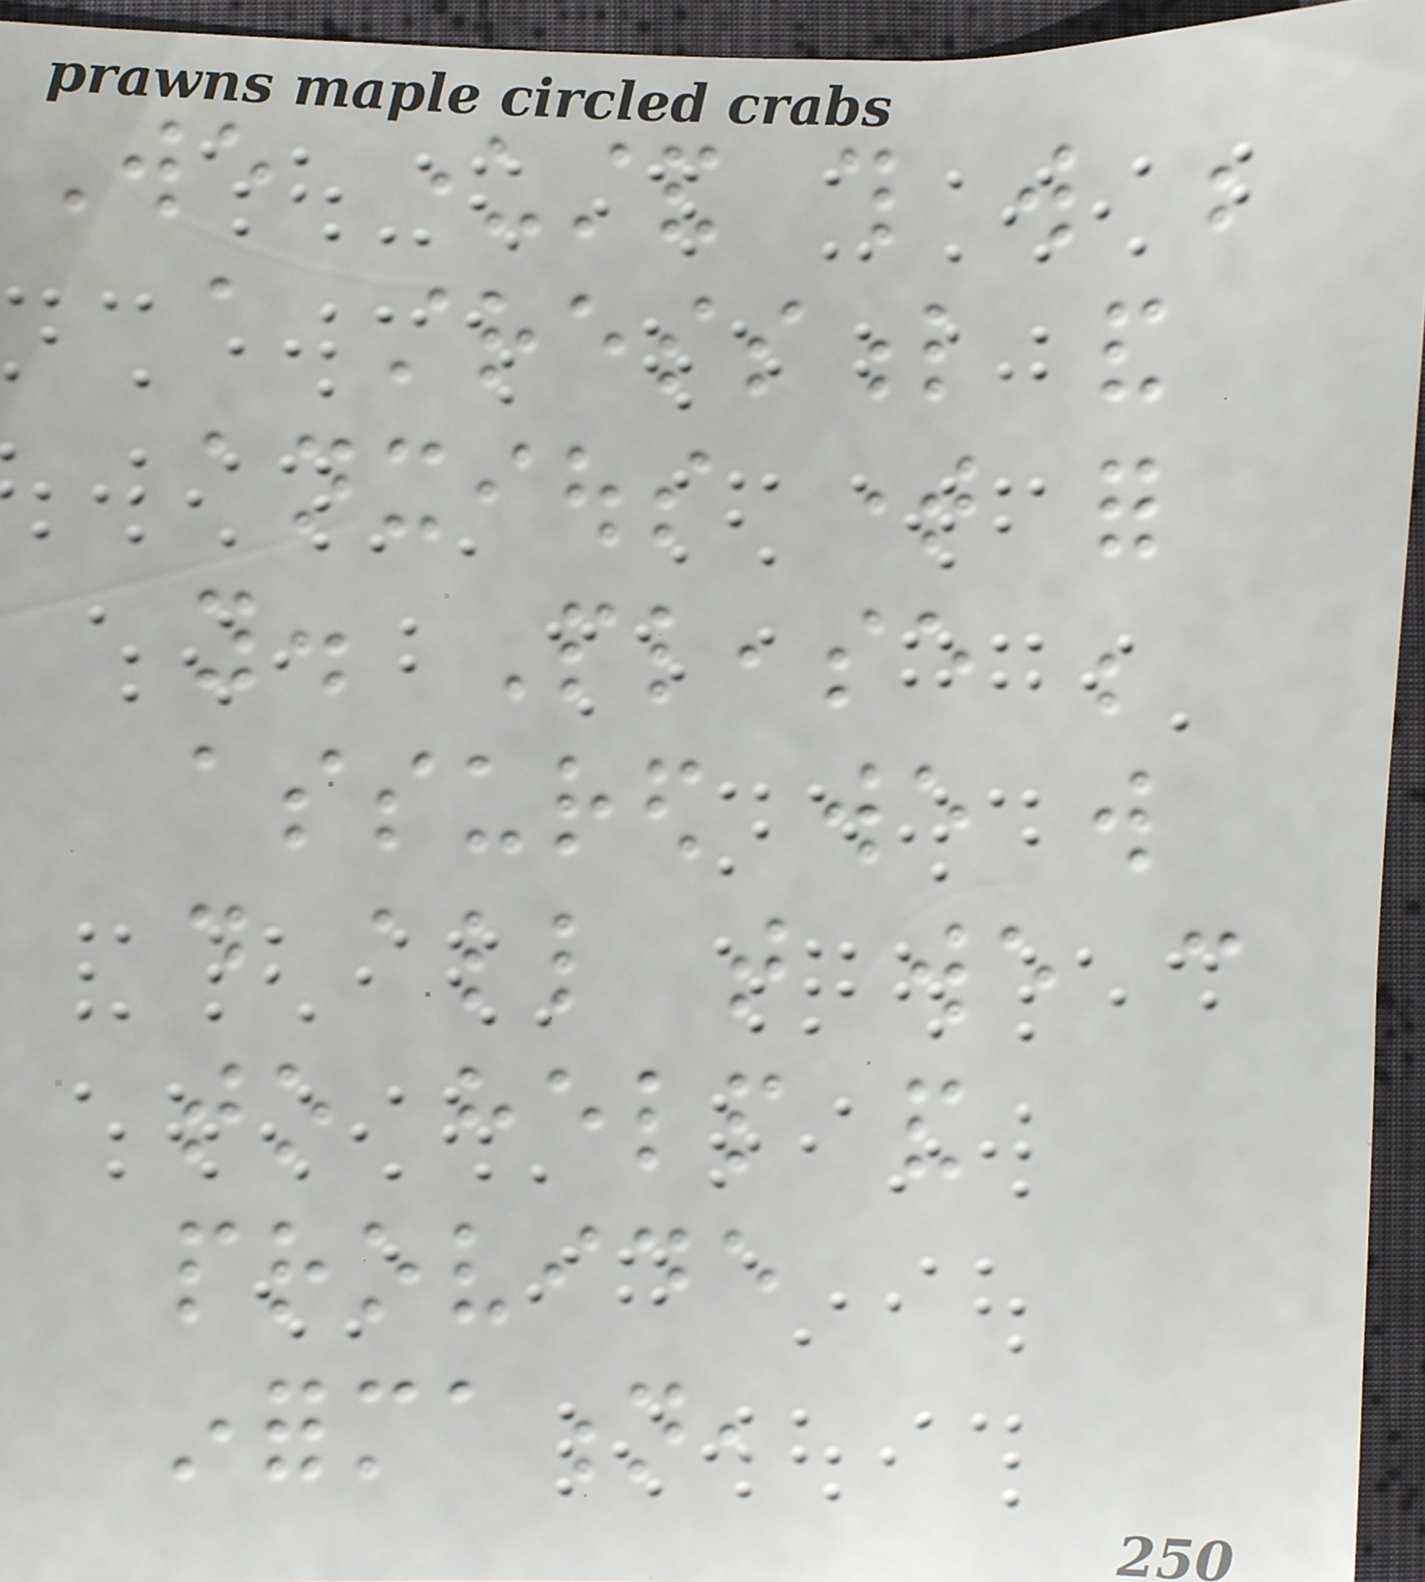We understand this will be
a stressful and
anxious time for
you. Please be
assured we will
do all that we can
to help and
provide
information,
